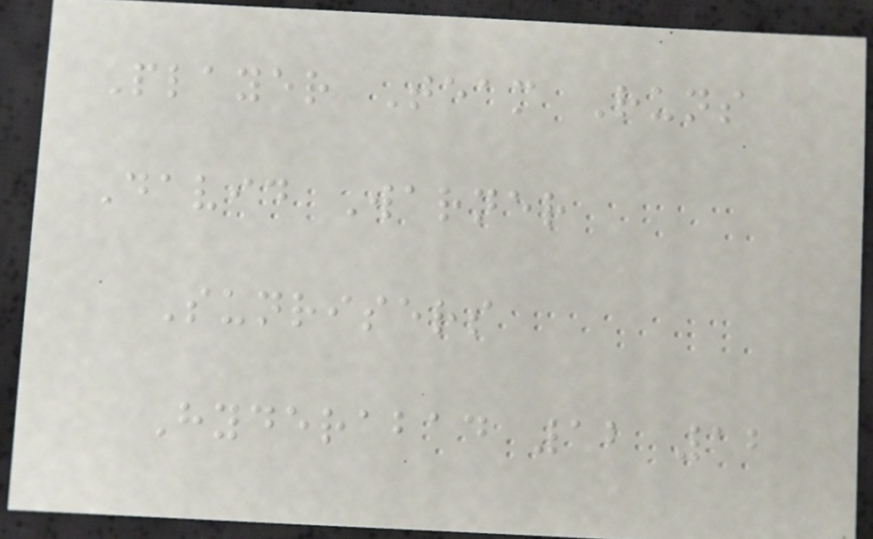Player Team Runs
David Warner
Sunrisers
Hyderabad 12 12
